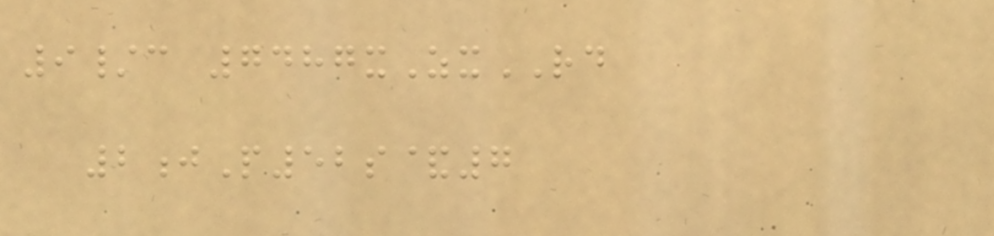9/c 7487xZxRD
2jP52s&7
